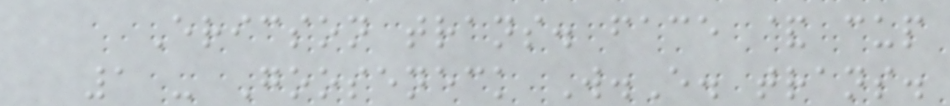Ericson trans. face & cup
1 - Gooseneck W.E. trans.
